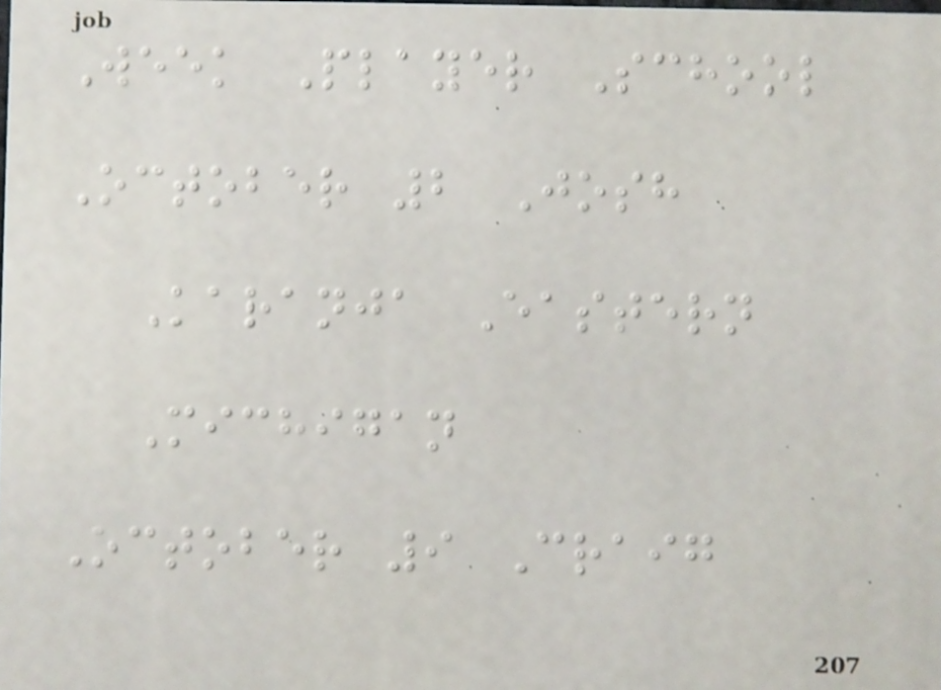Week Player School
October 2 Josh
Karanja Eastern
Michigan
October 9 Craig
